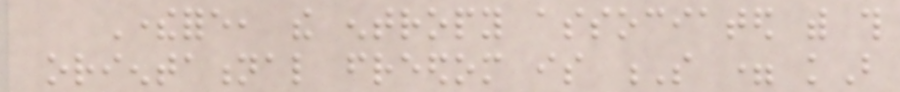Therefore, the entropy associated with this
orientational freedom is S = kB
